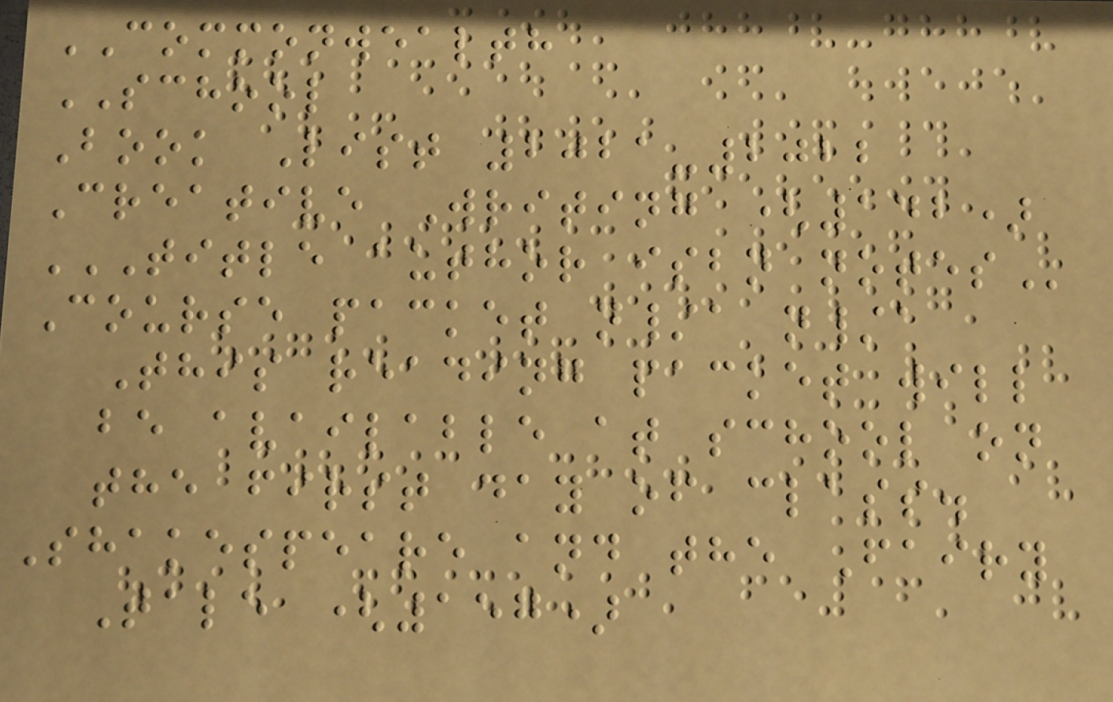COMMONWEALTH
SCHOOL
Book List 2021-2022
Creative Writing (142)
TITLE AUTHOR ISBN NOTES
Course packet n/a n/a
This reading packet will
be available at school on
the first day of class.
Shakespeare and the Fairy
Tale (157)
